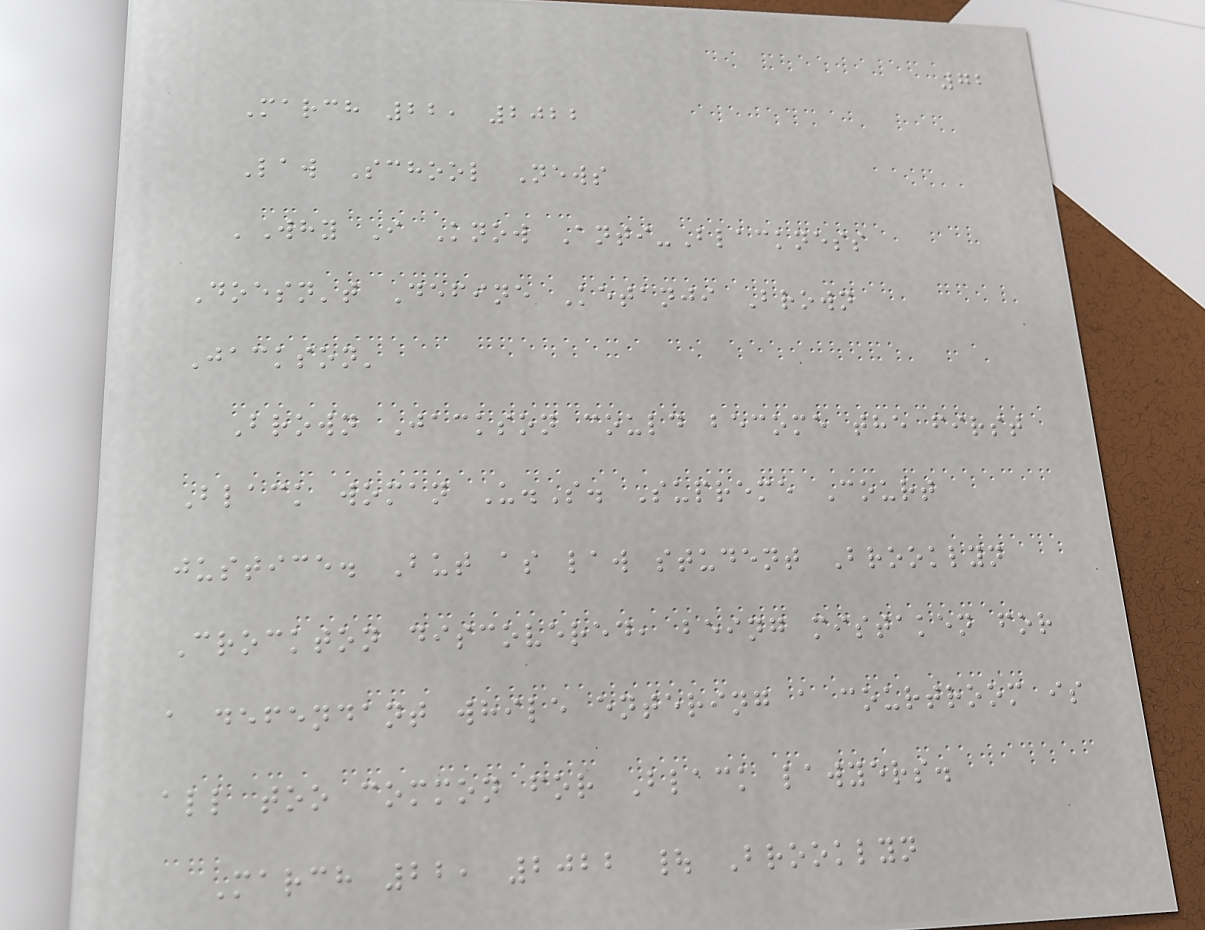72
March 22, 2022
Law School News
'Why I Know Anti-Blackness
Doesn't Define Ketanji Brown
Jackson'
Brown Jackson could become the first
Black woman U.S. Supreme Court
justice. But as law student Brooklyn
Crockton discovered, being mistaken for
a defendant while entering a courtroom is
all too common for Black lawyers.
March 22, 2022 | Brooklyn
